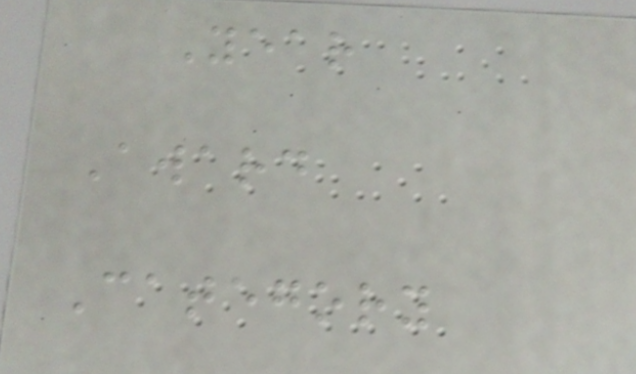Year
Award
Category
